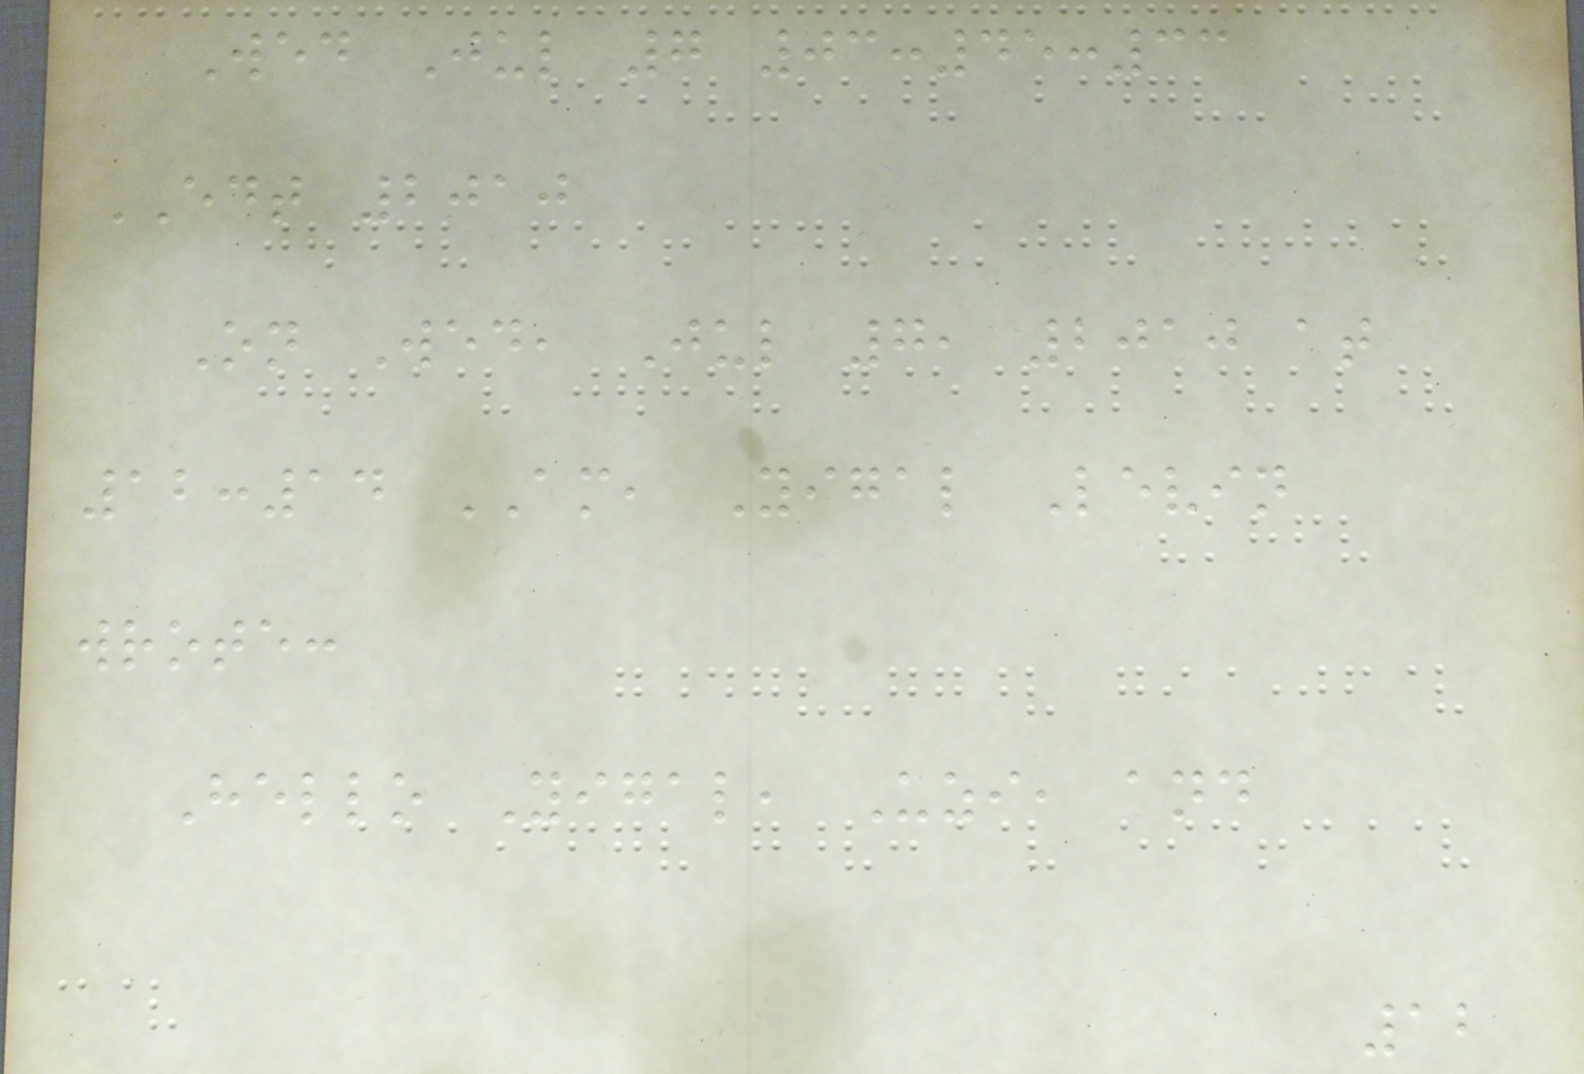Wed Jul 7 03:45:33
EDT 2010
On Wed, Jul 7, 2010 at
12:14 AM, Yigal Levin
wrote:
Hello Yigal, Uzi, and
12
